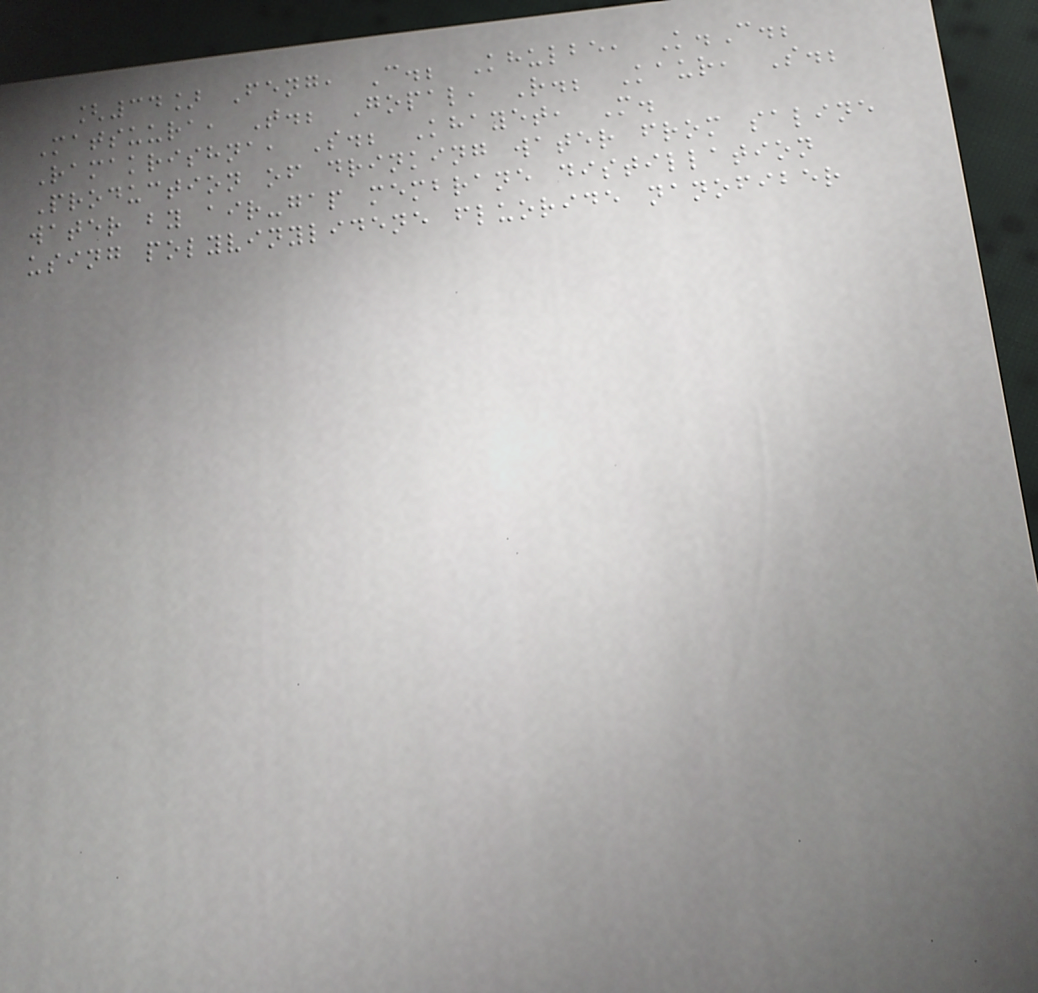[34] Feng, C.; Khulbe, K.C.;
Matsuura, T.; Gopal, R.; Kaur, S.;
Ramakrishna, S.; Khayet, M.
Production of drinking water from saline
water by air-gap membrane distillation
using polyvinylidene fluoride nanofiber
